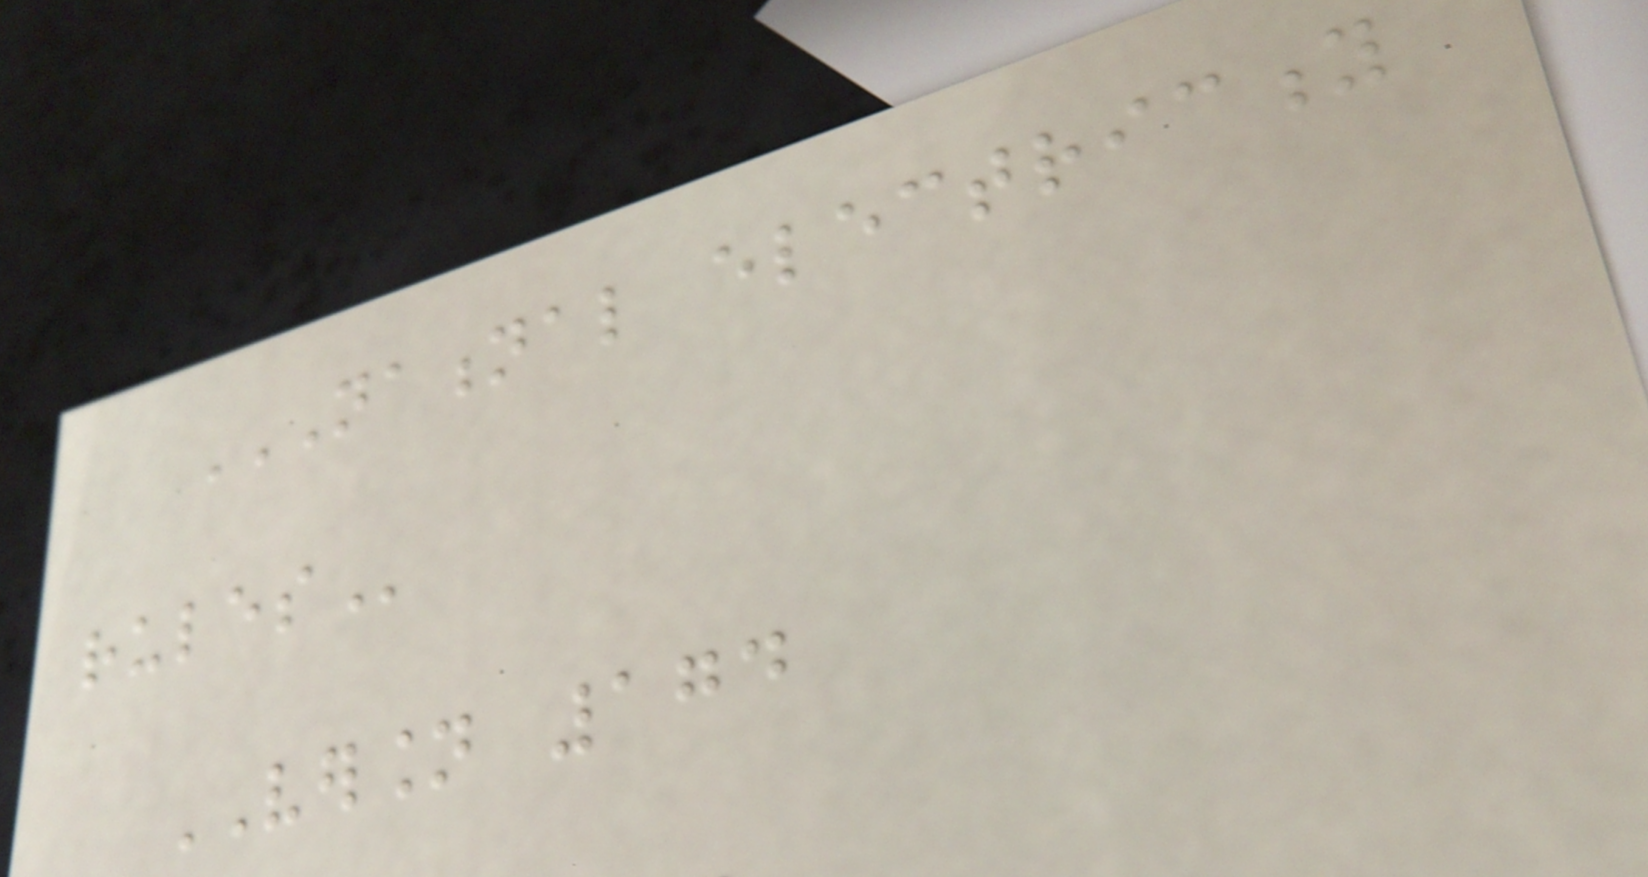NATIONAL ELECTRICITY
RULES
VERSION 174
